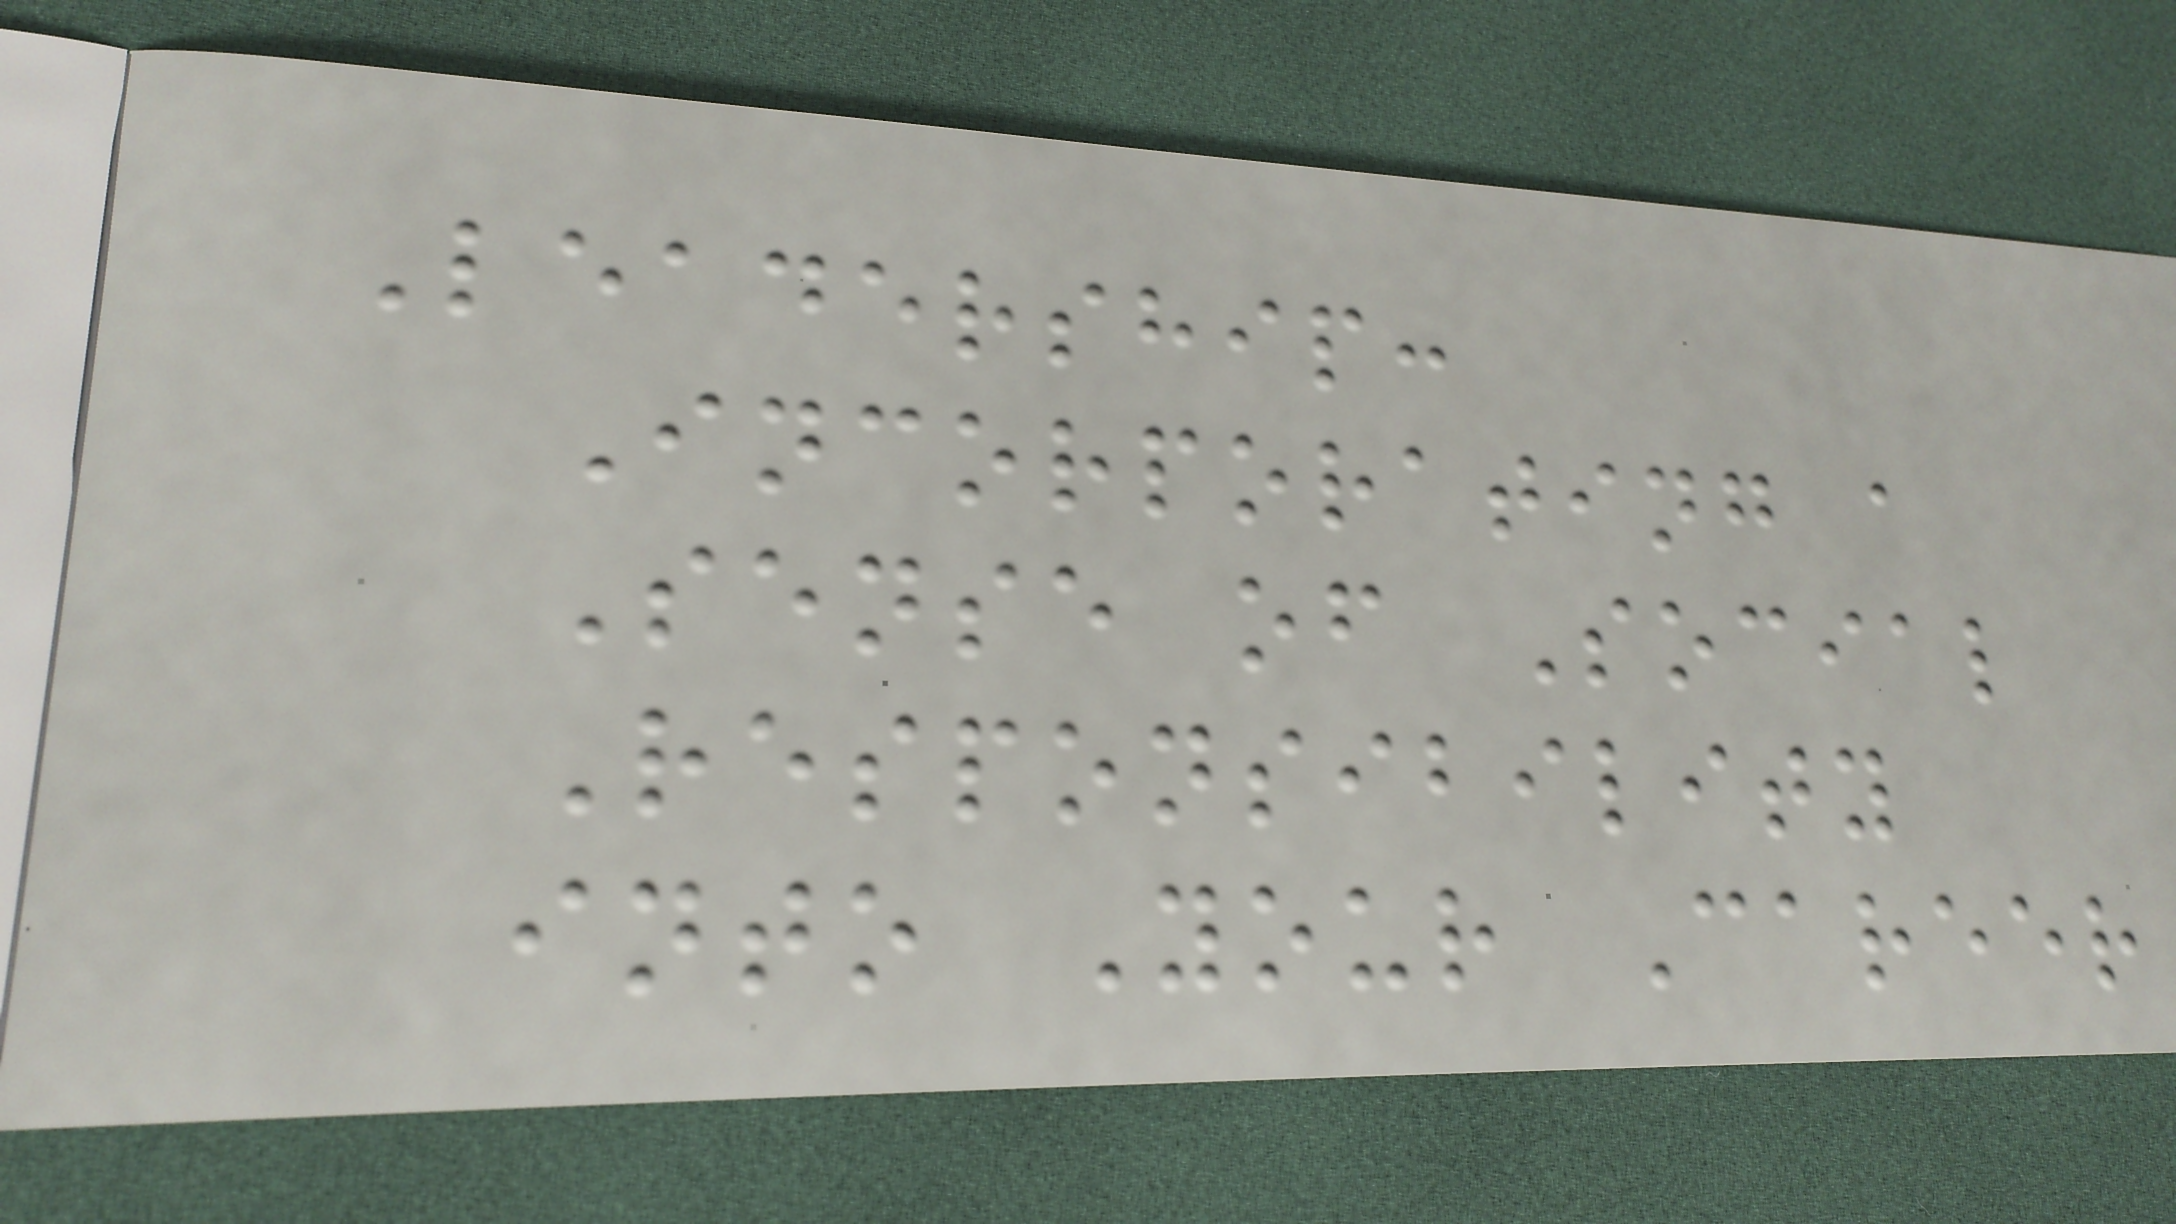Leadership:
Incorporating a
Sense of Social
Responsibility
into Your Career
